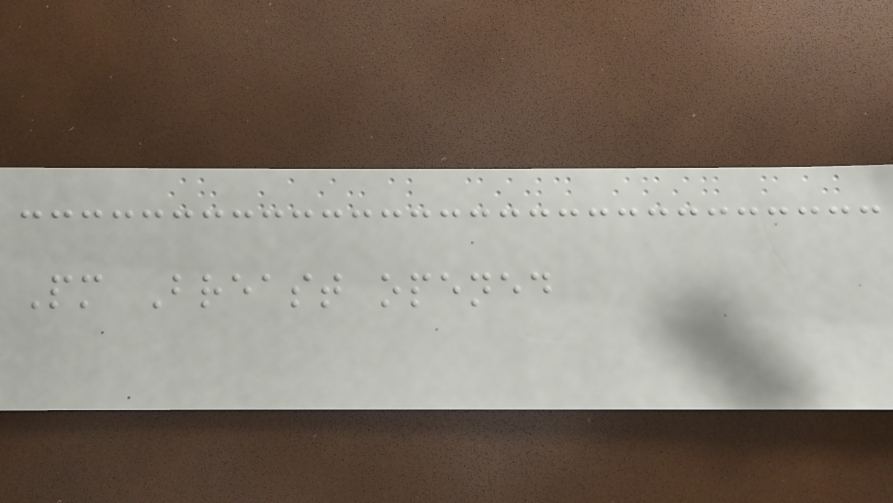Pm Breast opened
